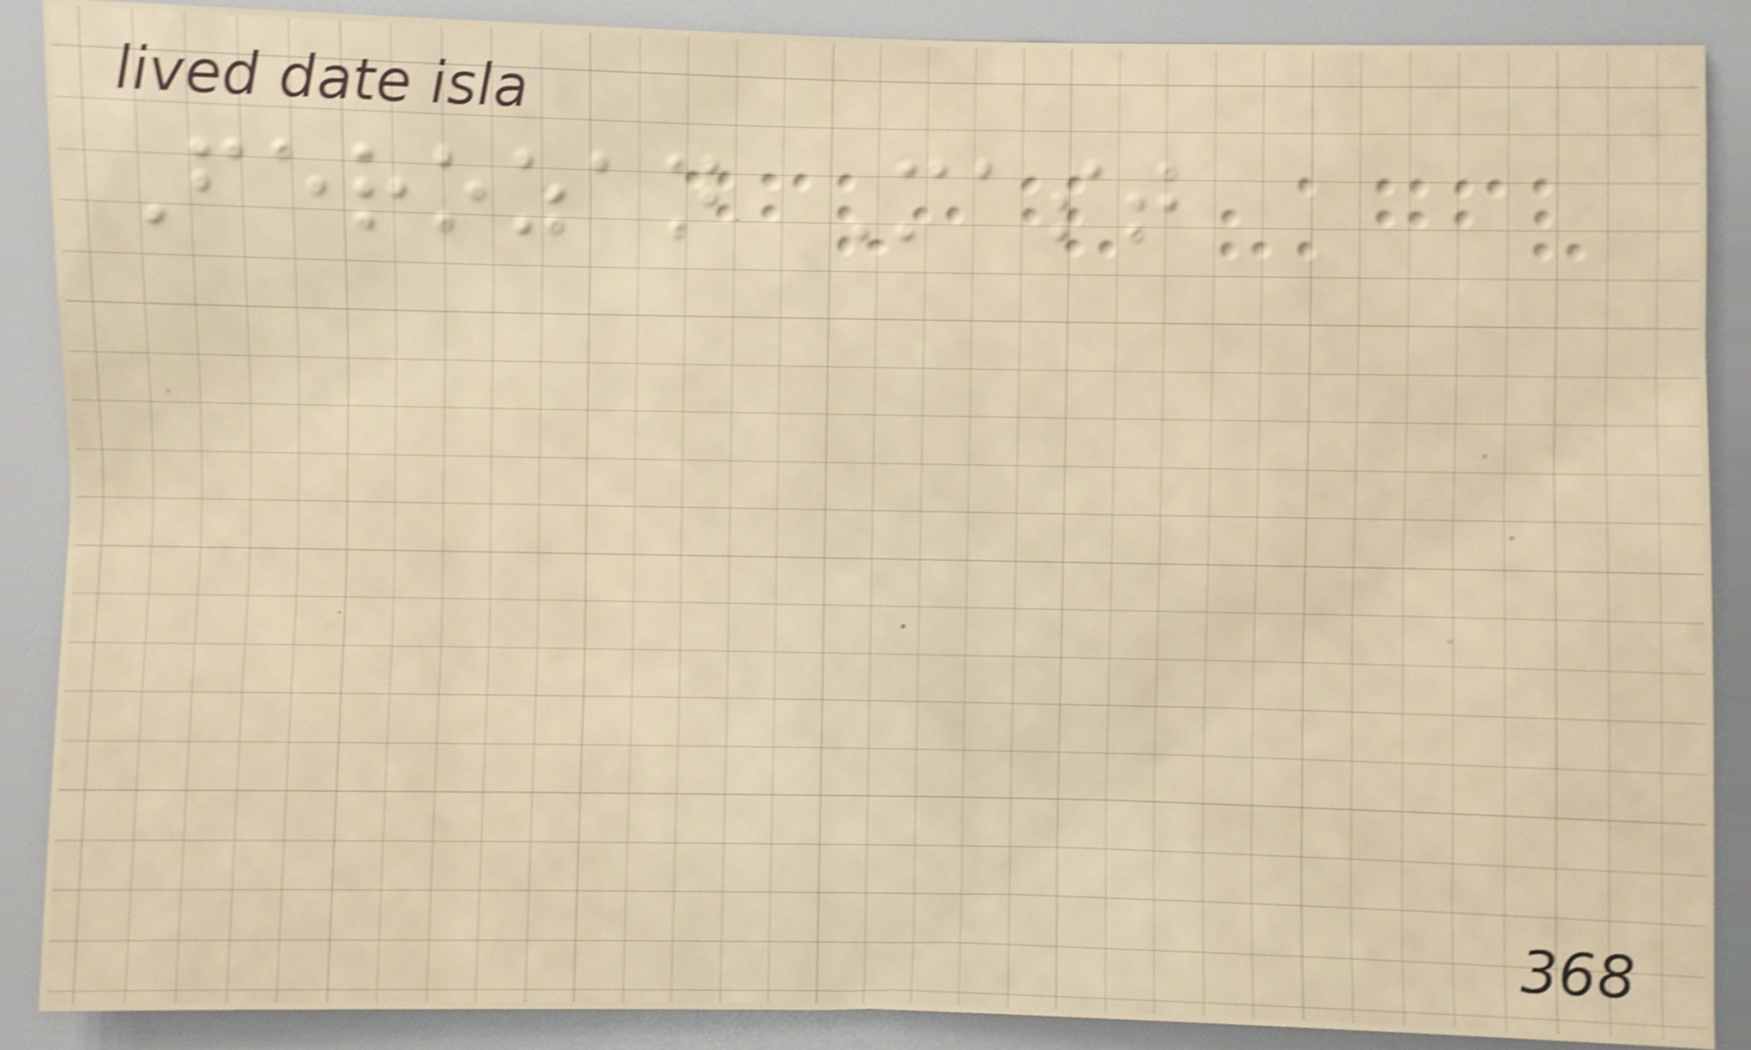Ferozan Mast
